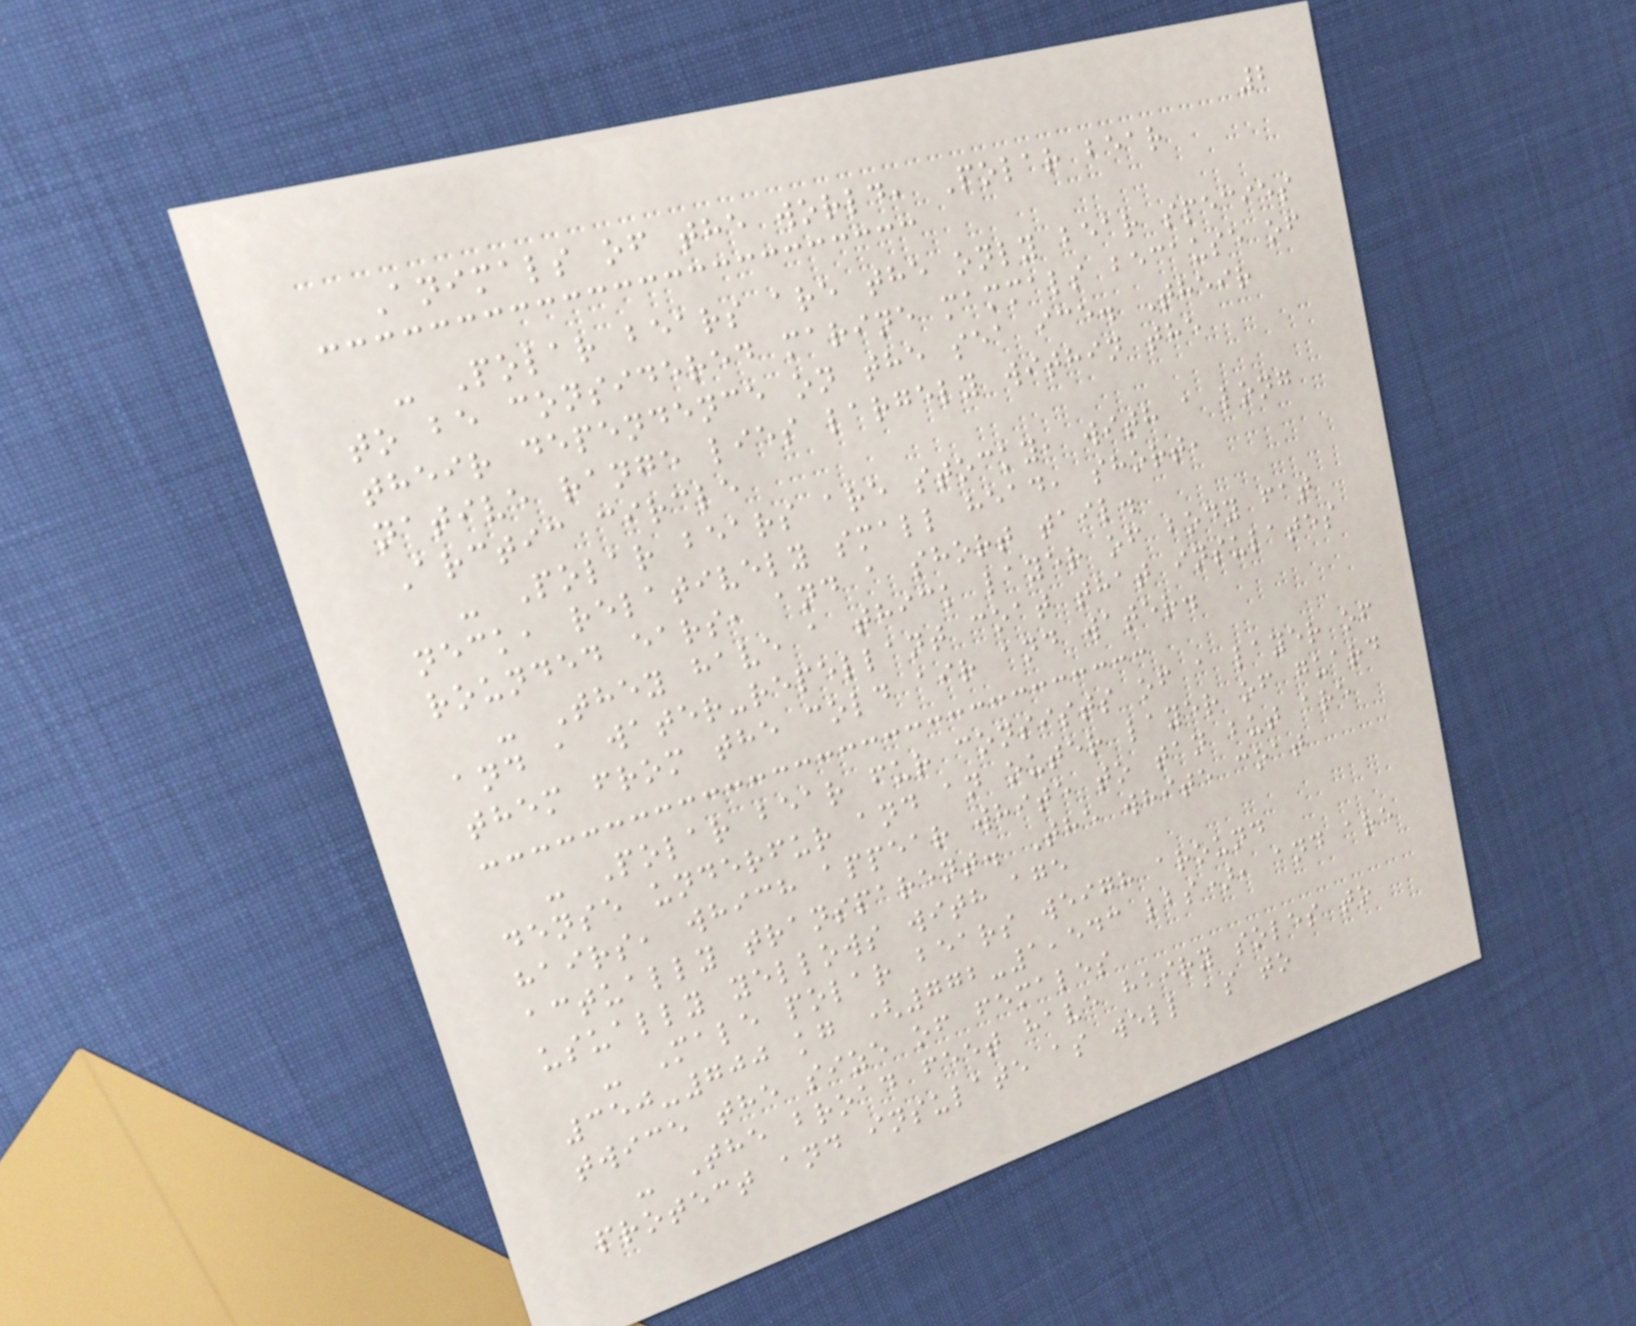2
Animals of the world, Polar bear
- Polar bears are the only bear species
to be considered marine mammals because of
their dependence on the sea ice. Their
native range lies largely within the
Arctic circle
- Polar bears are stocky, with a long
neck, relatively small head, short,
rounded ears, and a short tail.
- They have a thick layer of body fat
and a water-repellant coat that insulates
them from the cold air and water.
- Polar bear fur consists of a layer of
dense underfur and an outer layer of guard
hairs, which appear white to tan but are
actually transparent. The white coat
usually yellows with age
- Male polar bears weigh around
350-700 kg (772-1,543 lbs), and are
twice the size of females
- The broad feet have hairy soles to
protect and insulate as well as to
